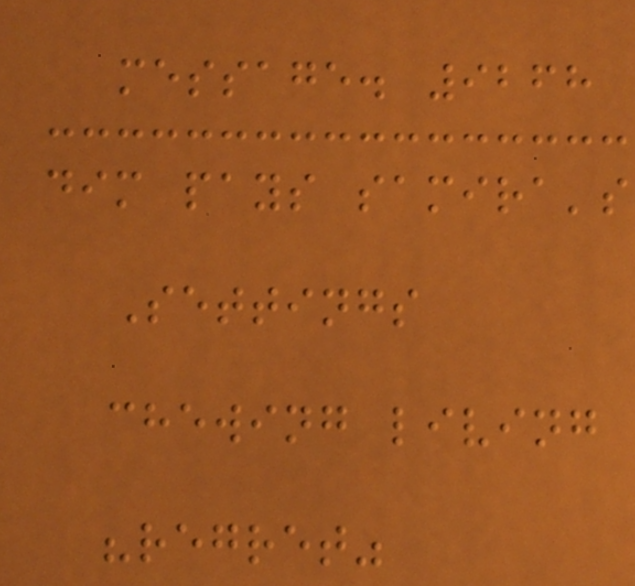message. 9268
dim pays samira's
Settings
chewing living
"regret"
